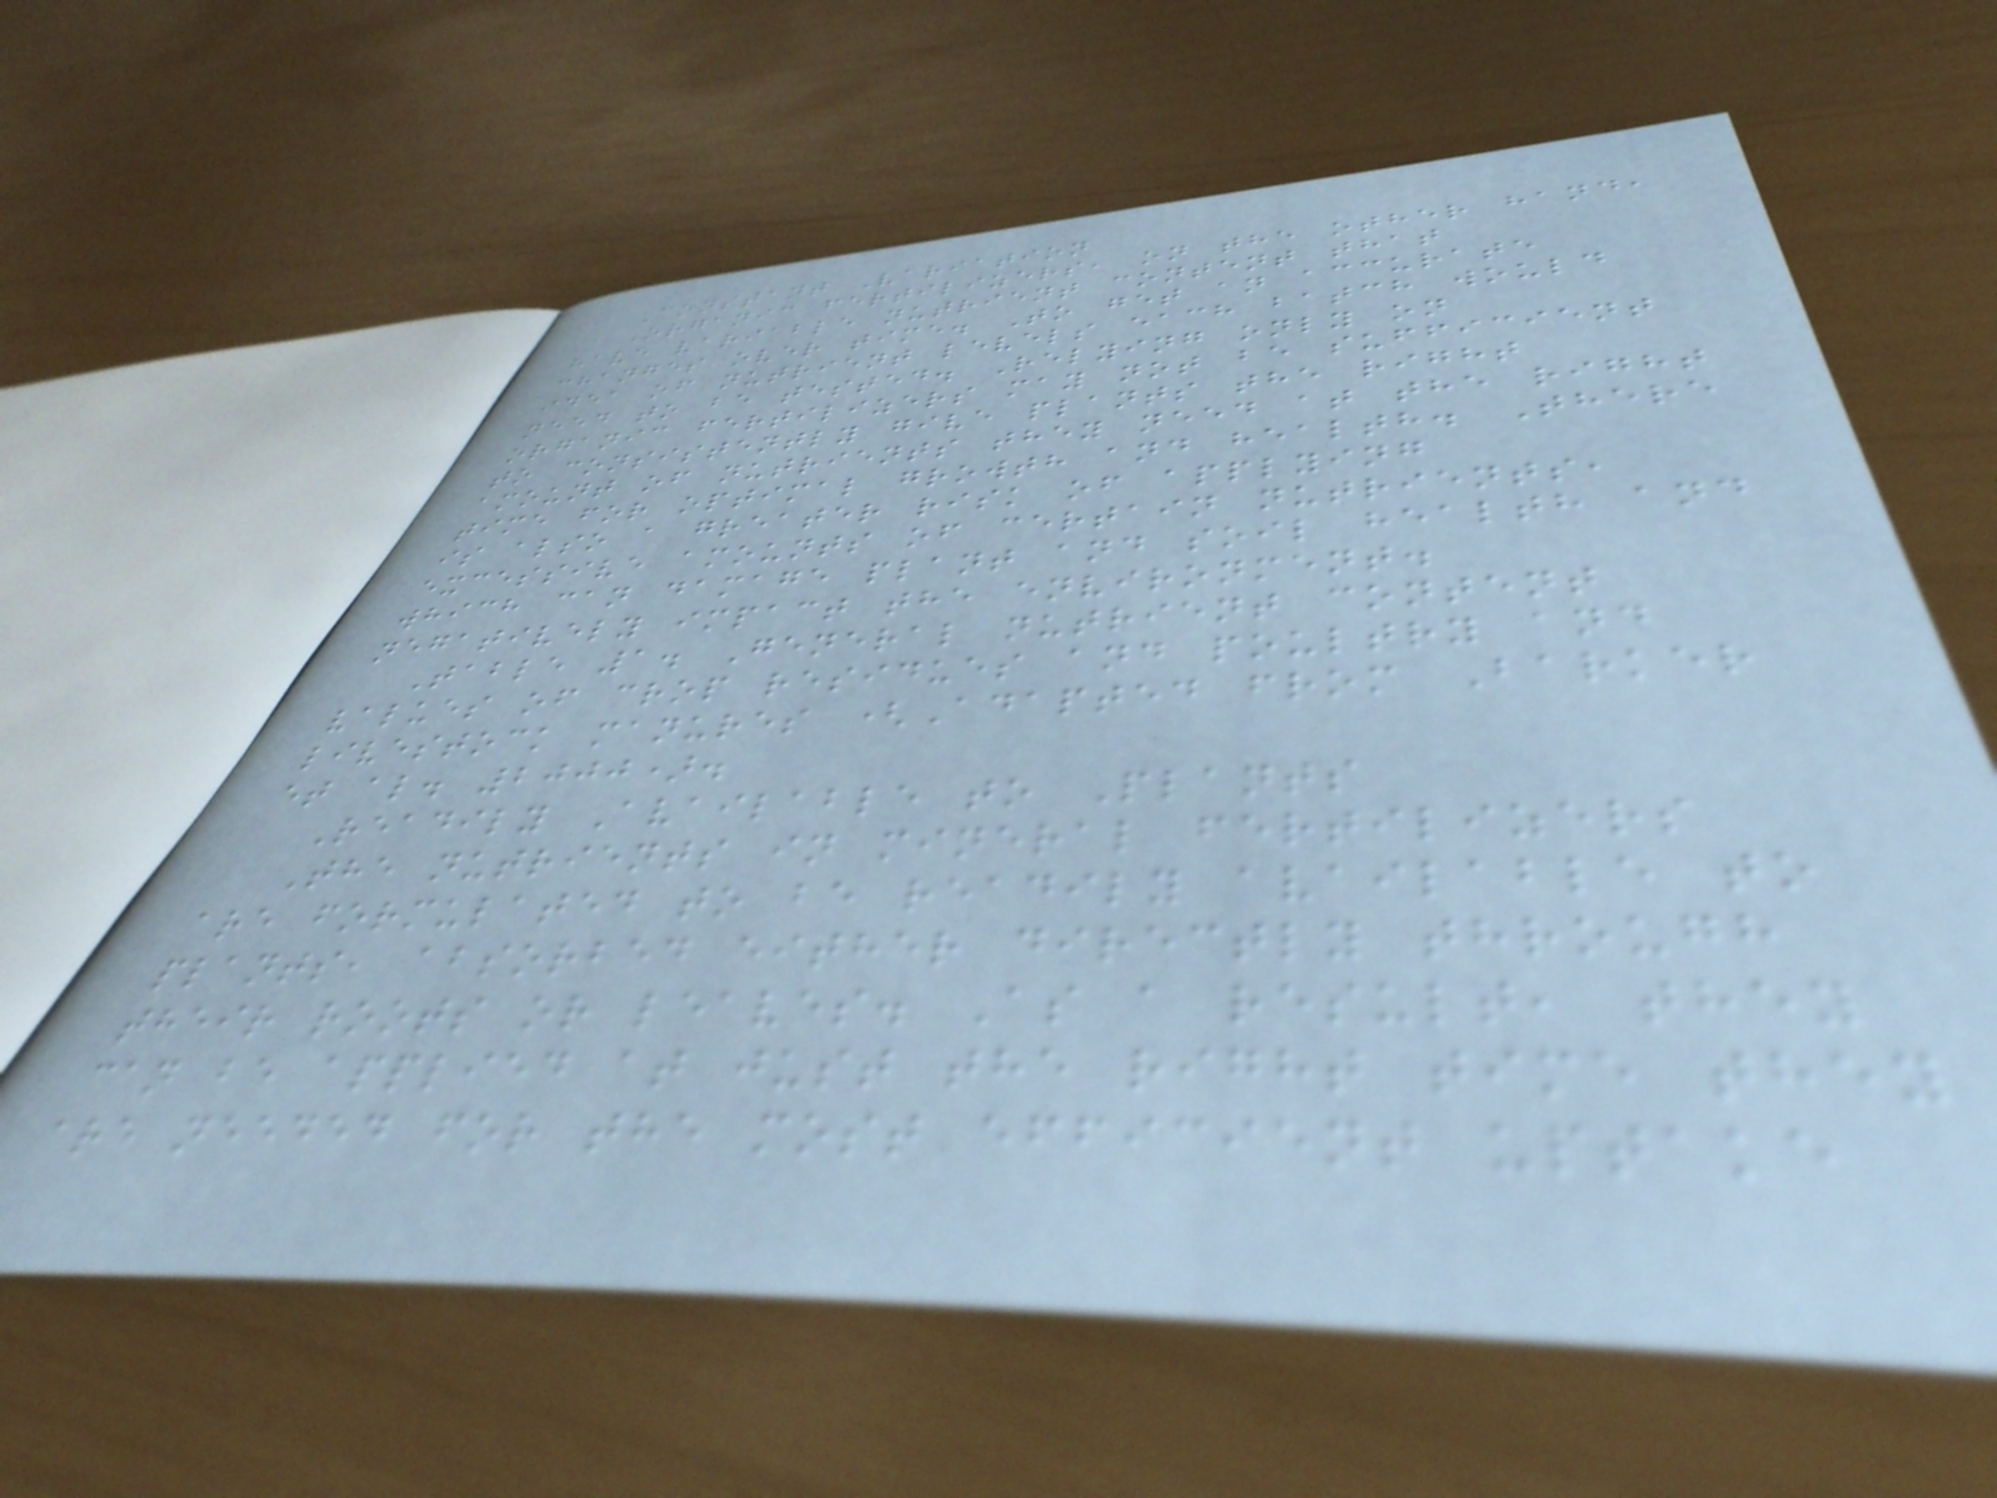Constant Variation
Organic fertilizers, on the other hand,
have variable nutrient content that
changes over time. To get an accurate
idea of nutrient levels each batch would
need to be tested. Relying only on
organic fertilizers may not be sufficient
to consistently give plants the right
amount of nutrients they need at the right
time for optimal growth and health. There
is also a greater risk of applying
excessive amounts of certain nutrients,
which can damage plant and soil health and
negatively impact the environment.
Table 1. General nutrient content
values of crop residues and poultry and
livestock manures (Adapted from Barker
et al. 2000).
Readily Available to Plants
The nutrients in mineral fertilizers
are formulated to be readily available to
plants, absorbed either directly through
their roots or leaves. As a result, they
can be applied at just the right time they
are needed for the most efficient uptake
